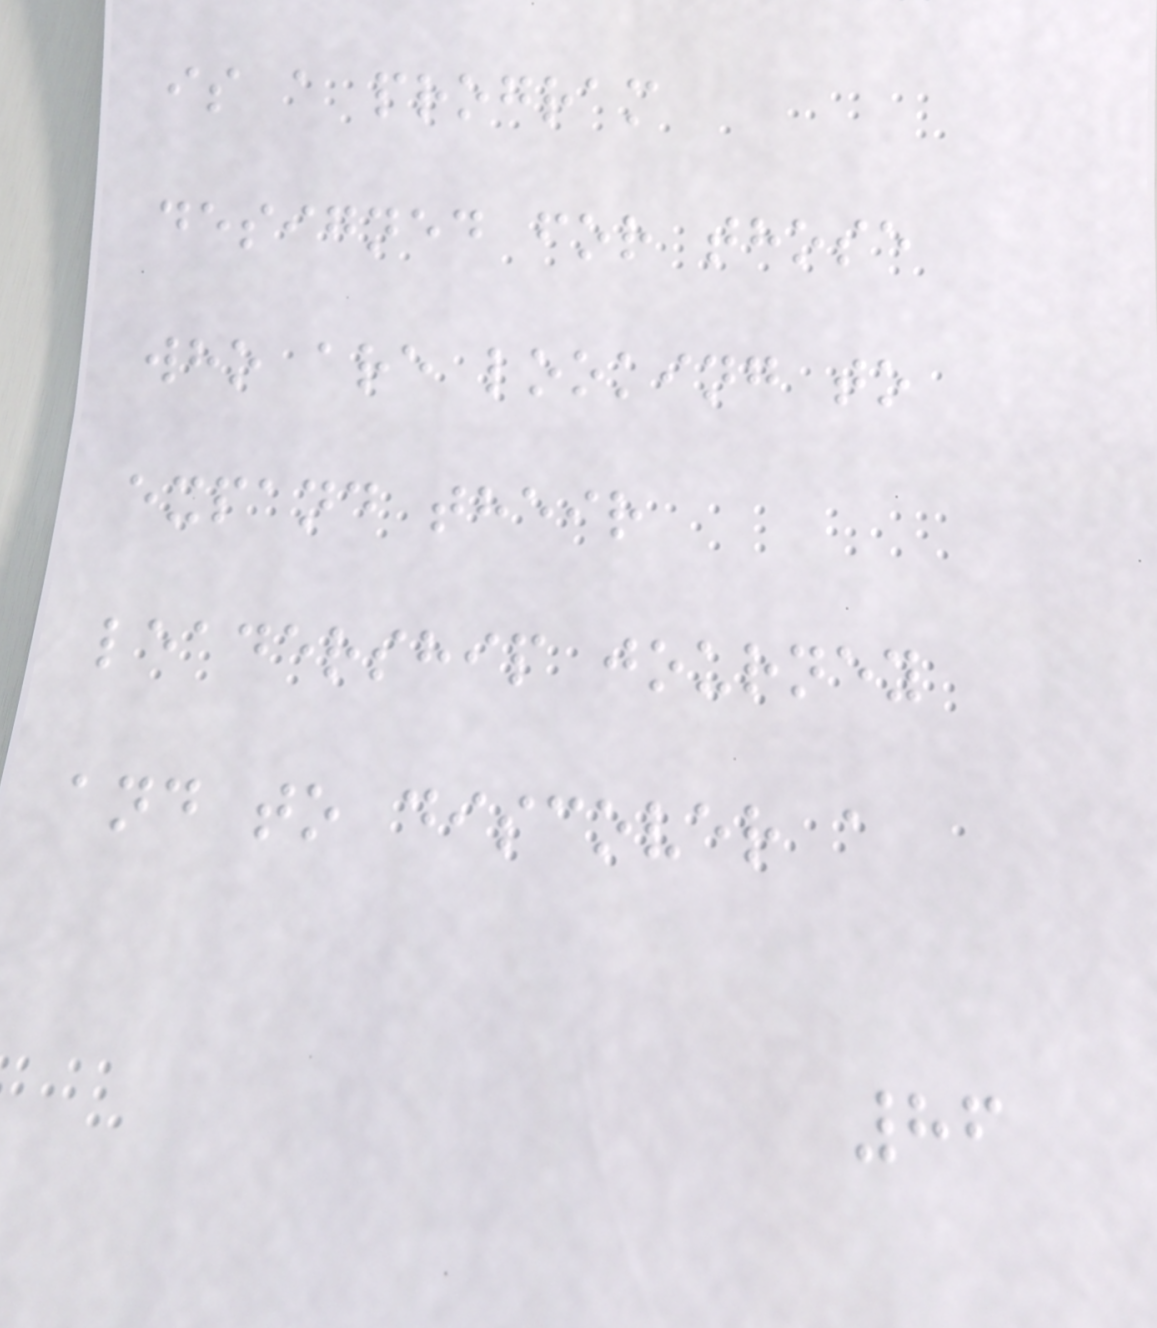is a program
designed for those
who are looking to
expand their
leadership journey
and to discover a
86
